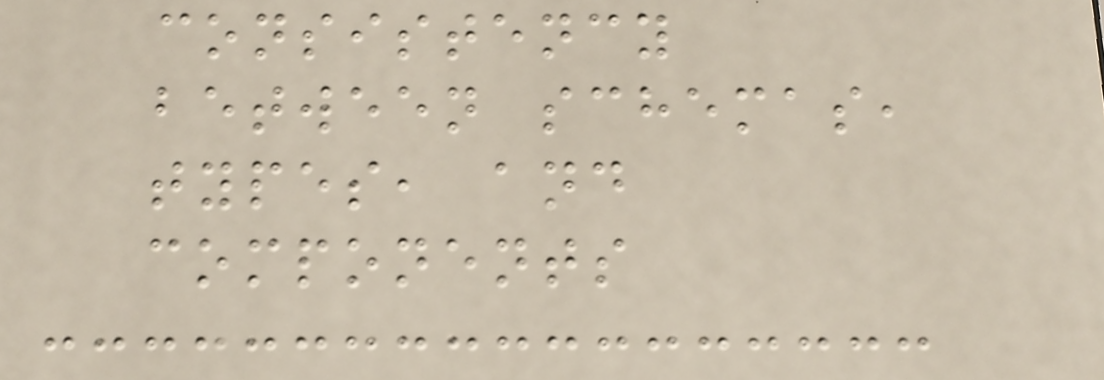consistency
between schemas,
types, and
components
